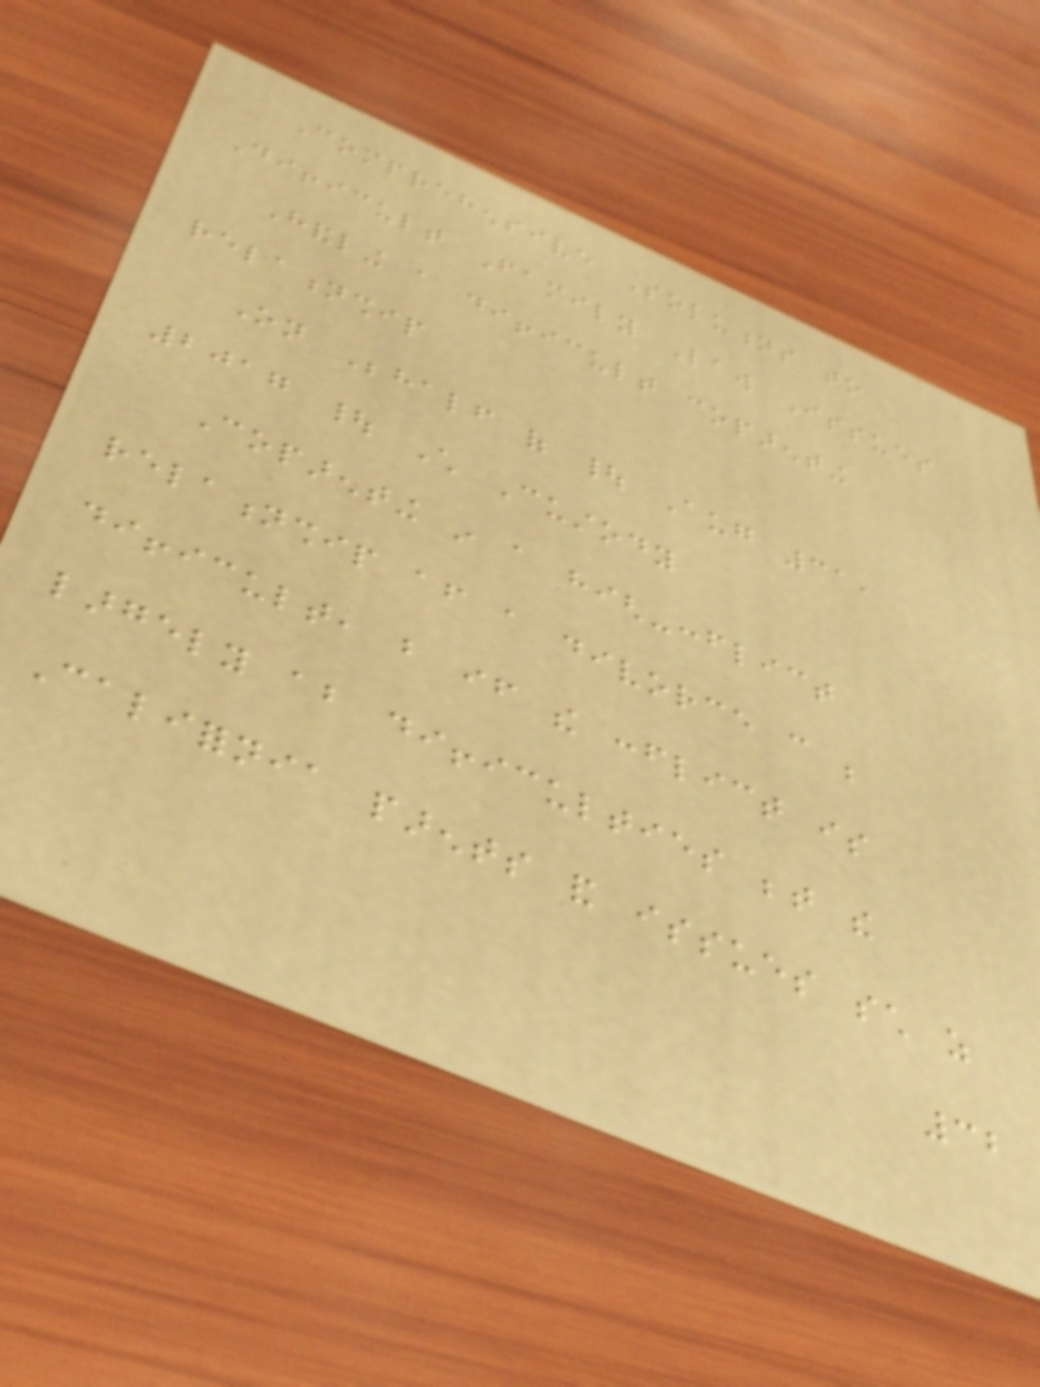Comprehensive Solutions to
Difficult Family Law Issues
Handling a difficult coparenting
relationship
On Behalf of | Aug 31,
2017 | Child Custody
Coparenting in a high-conflict
relationship after a divorce can be
difficult, but if the conflict is
largely about difficulties between the
California parents and issues such as
32
